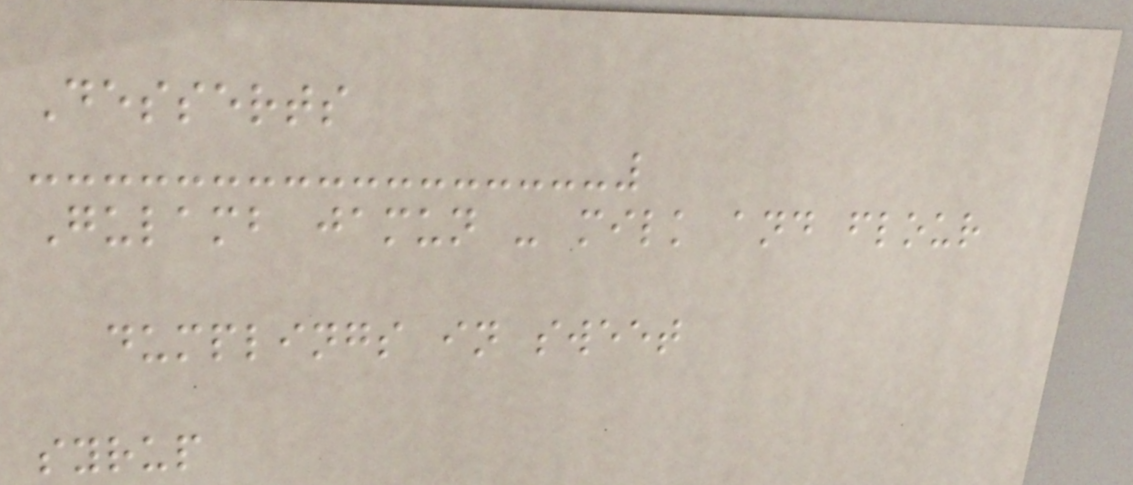Desserts
Gulamb jamun - milk and flour
dumplings in sweet
syrup
